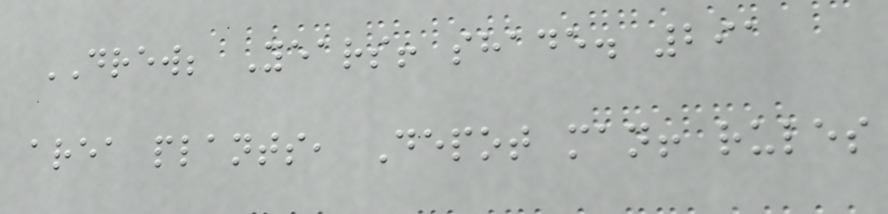DREW; Years! shade. 291
area plants, Depot man! rules
